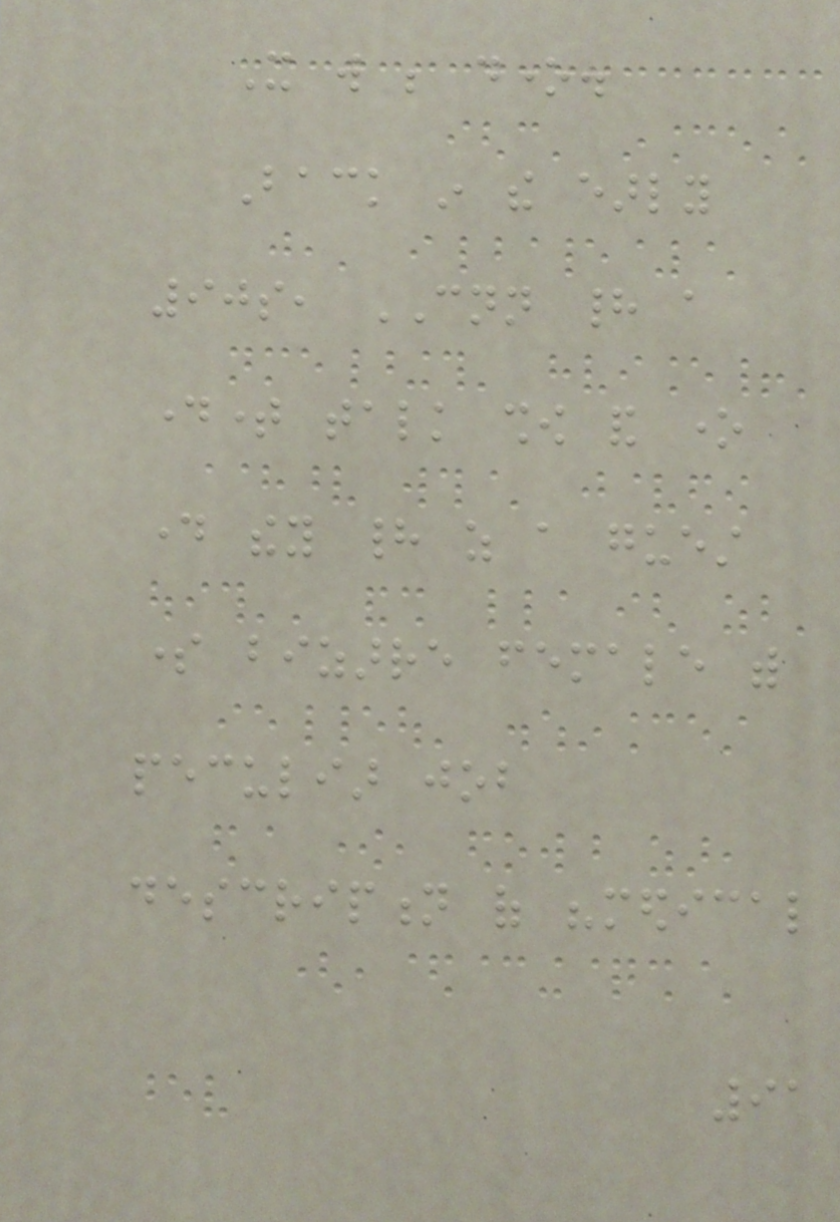It will be done.
Back in the early
90s, CNN had a
daytime talk show and one
day they had as a guest
some bizarre female with
peculiar job
description of "medical
91
